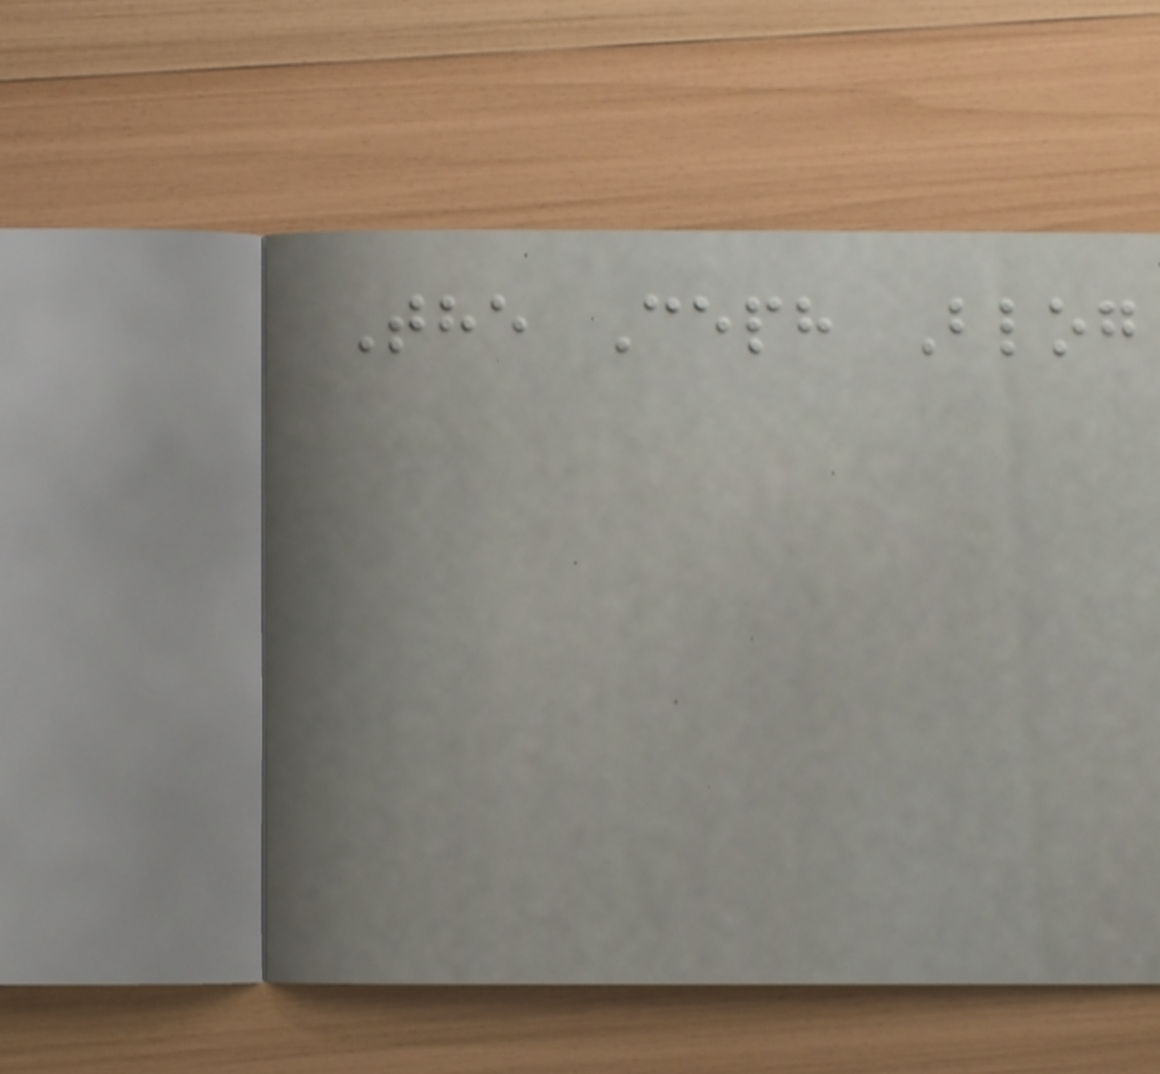The Ceph Blog
